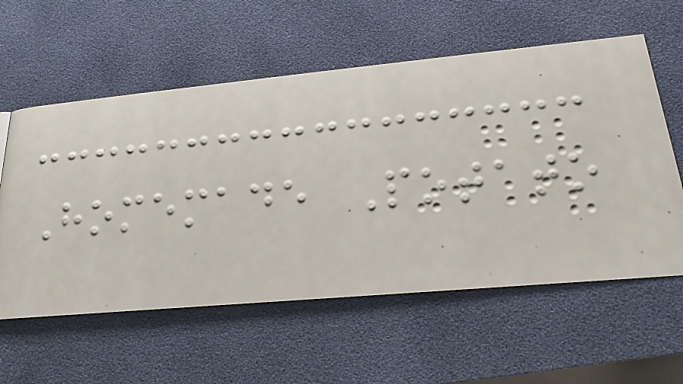Homemade Potato
